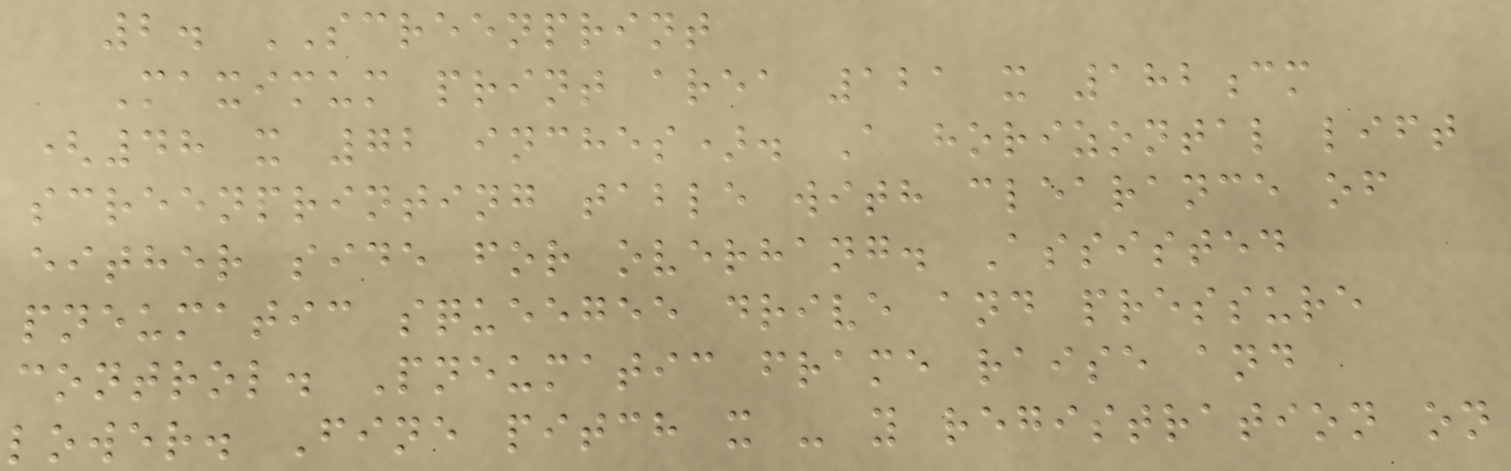2. SCREENPRINT
Maximum print area 121 x 182cm
(48 x 72 inches). A horizontal lift
screenprinting table with clearance of
either side for overhang. Assisted
pneumatic squeegee drive and pressure
control. Pneumatic frame raise and
lower. Fine pitch x - y registration on
